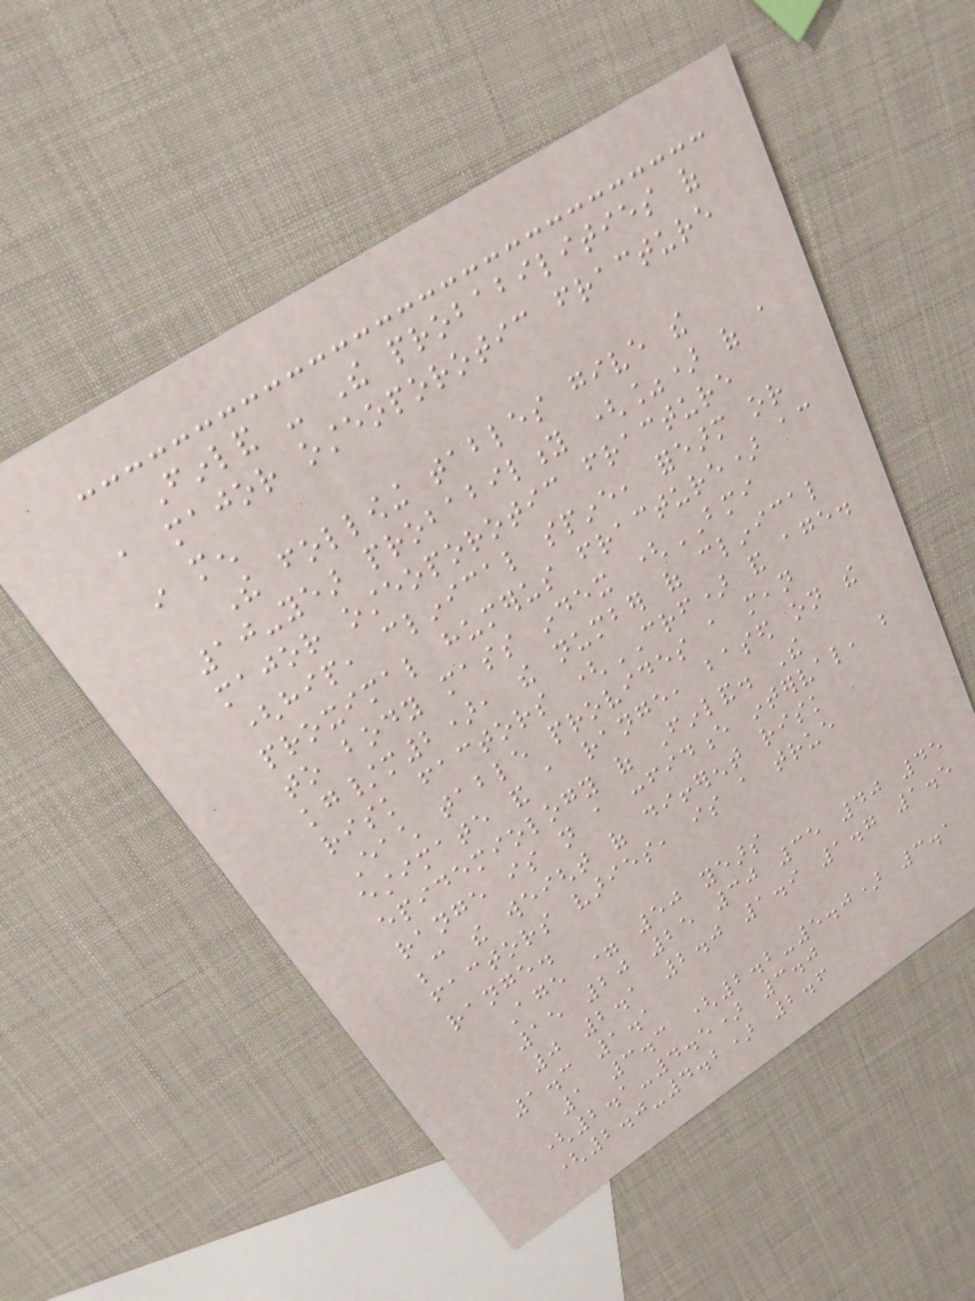Finland - The probabilities of
a major osteoporotic fracture
in men
The following tables give the
10-year probability (%) of a
major osteoporotic fracture
(hip, clinical spine, forearm or
proximal humerus fracture) according
to body mass index (BMI
kg/m2), the number of clinical
risk factors (CRF) and age.
Each table provides a mean
estimate and a range, based on the
epidemiology of Finland. The
range is not a confidence interval, but
because the weight of different risk
factors varies, is a true
range.
Age = 50 years
15 20 25 30 35 40 45
0 2.1 2.0 1.9 1.7 1.5
1.3 1.1
1 3.3 (2.2-5.0) 3.1
(2.1-4.5) 3.0
(2.0-4.2) 2.6
